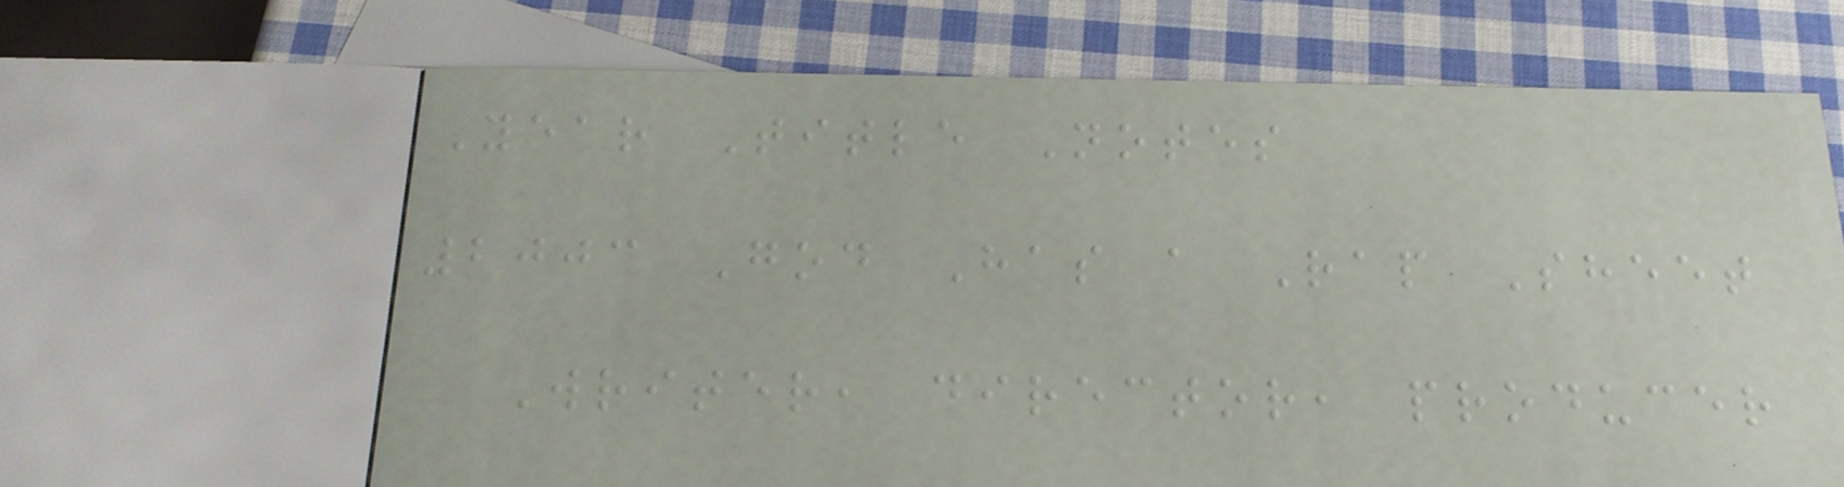Year Title Notes
2003 God Has a Rap Sheet
Writer, director, producer
